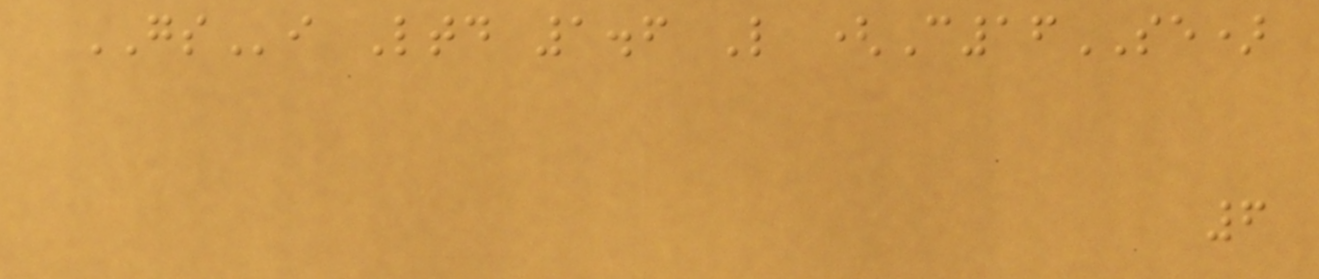GSi Ltd 1.6 L (C16SE)
6
